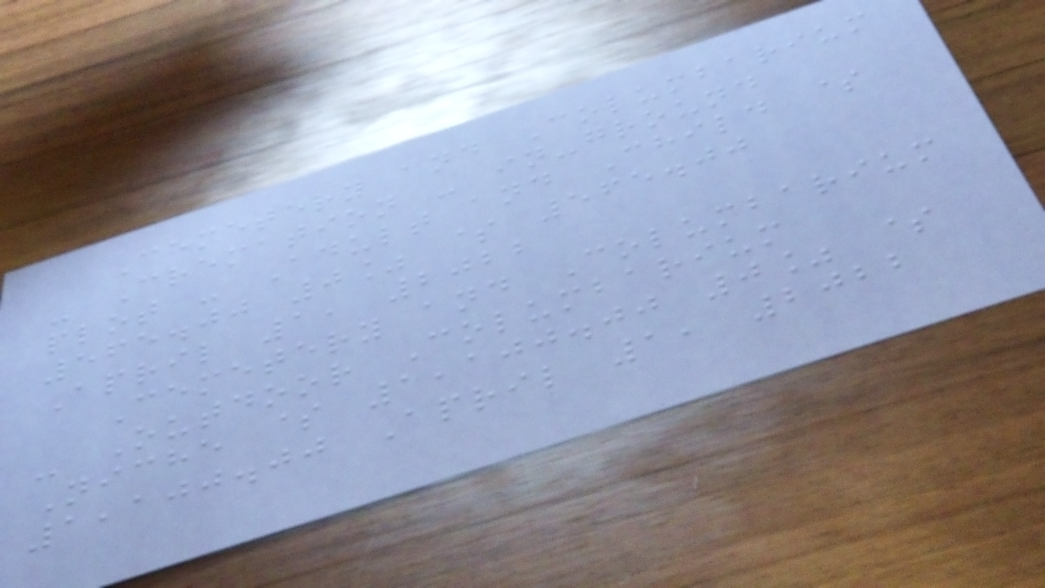Cemetery and Columbarium
- Cremation - in-ground
plot - Adult and Child $
565.00 0% $ 565.00
April 1, 2022
Cemetery and Columbarium
- Outdoor Columbarium
Niche $ 1,100.00 0% $
1,100.00 April 1, 2022
